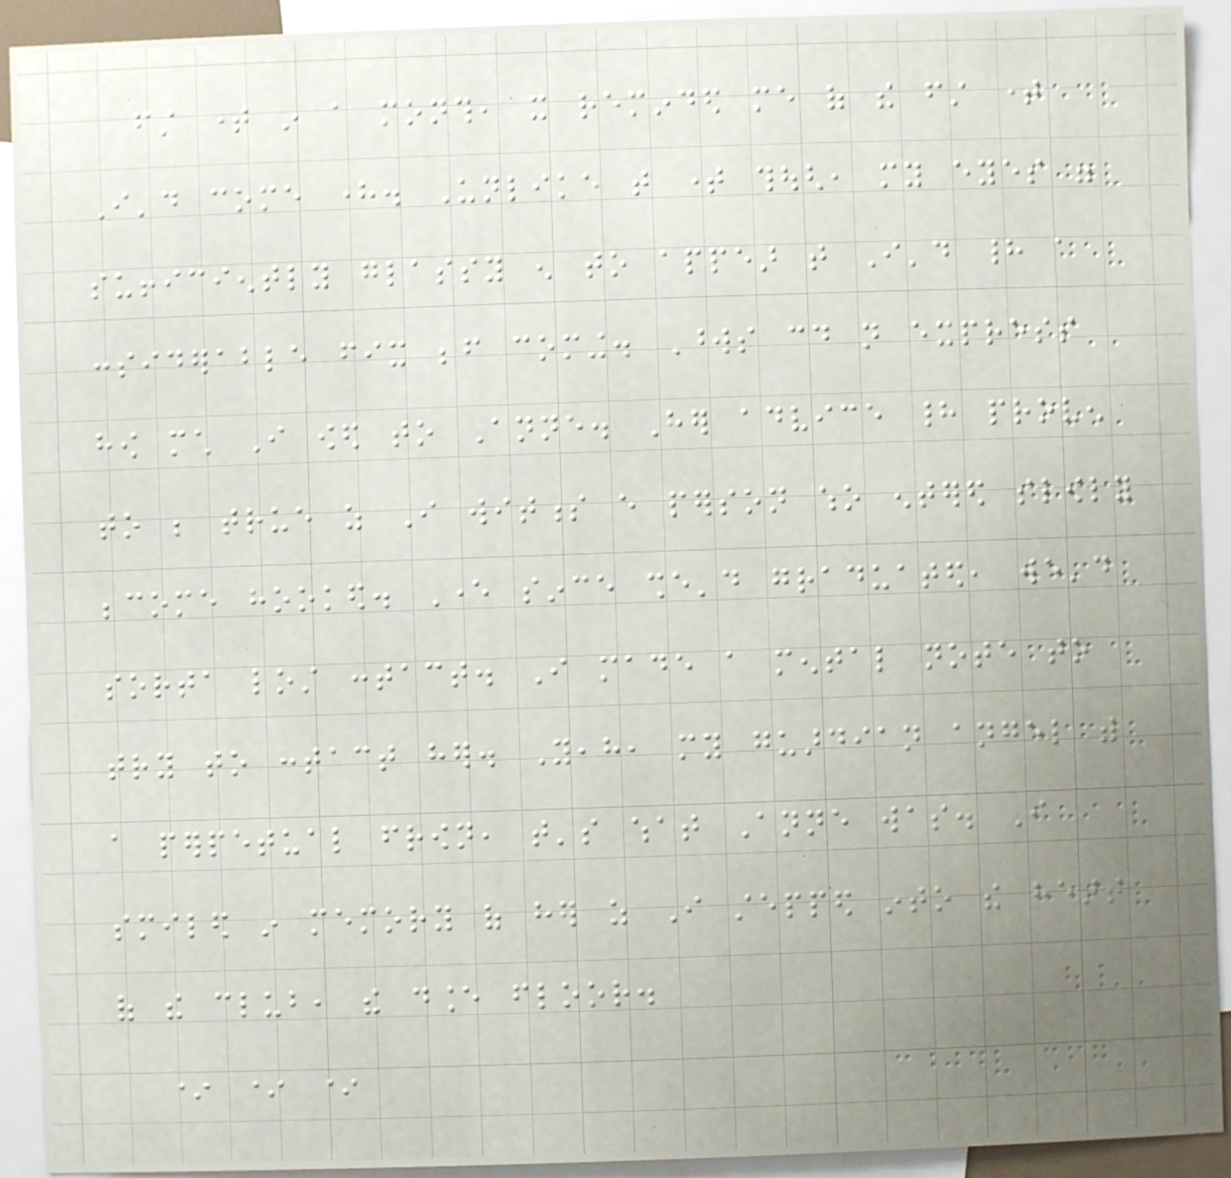first time in a month, it reminded me of the first time
I'd come here. Unlike that time though, my eyes were
sufficiently glassy enough to appear that I'd had a
considerable fix before coming. Words could not express
how much I owed to Anne. Her advice had proven
to be true as I witness every person who entered slowly
become hooked. Ever since she'd graduated, we'd
sorta lost contact. I made a mental note to
try to contact her. Yeah, my guardian angel with
a perpetual frown, that's what Anne was. I
smiled in memory of her as I stepped into the heart
of the club, the dance floor.
* * *
